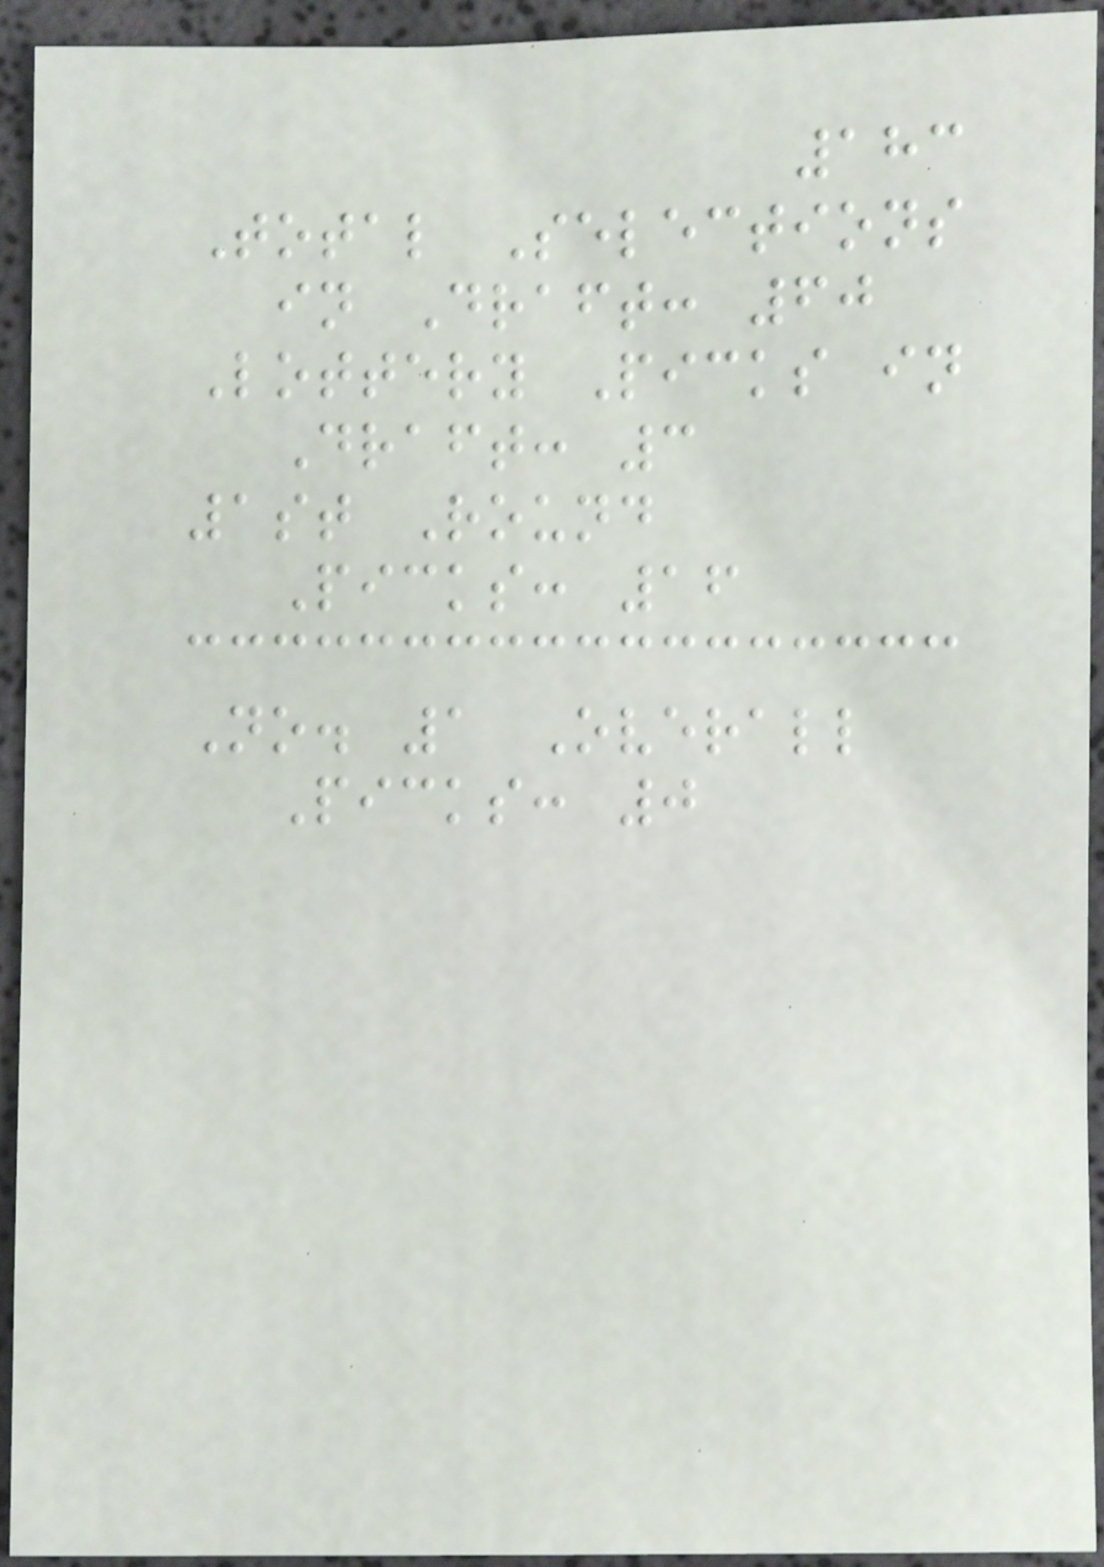183
Total Selections
in Draft: 60
Lottery Picks in
Draft: 3
1st Round
Picks: 16
No. 1 Overall
Picks: 0
